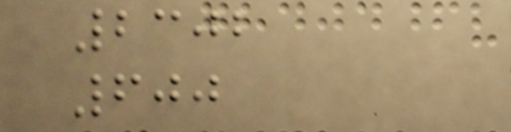2302
600
